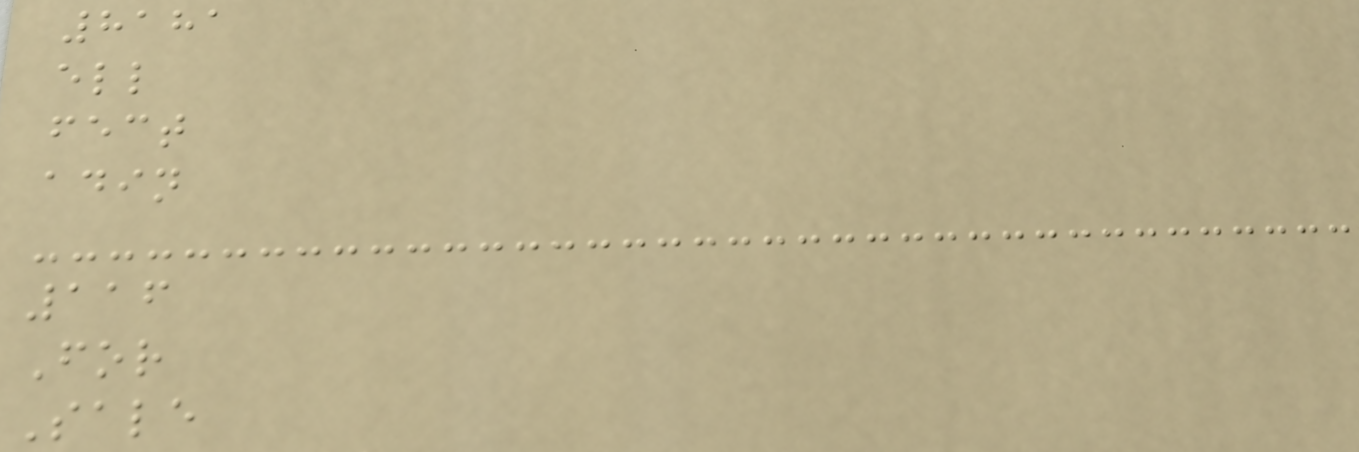8181
ell
fect
adin
116
For
Sale
